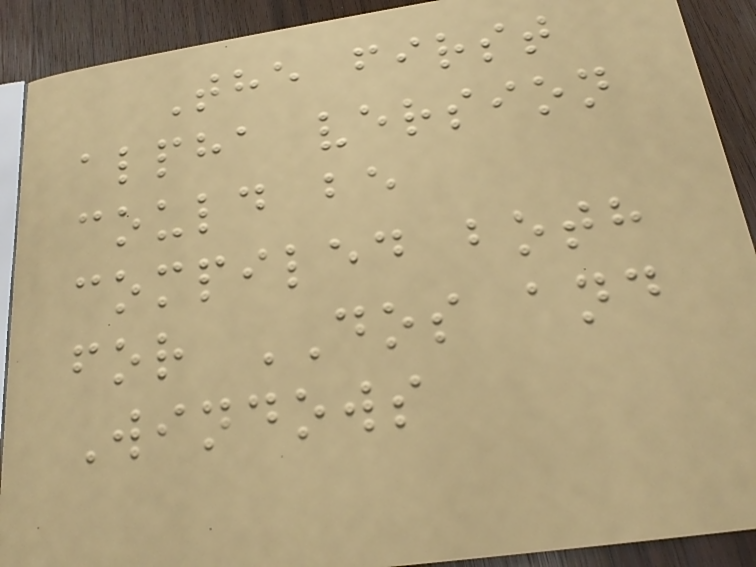The first
alpha version
could be
compiled both
for DOS and
Windows
